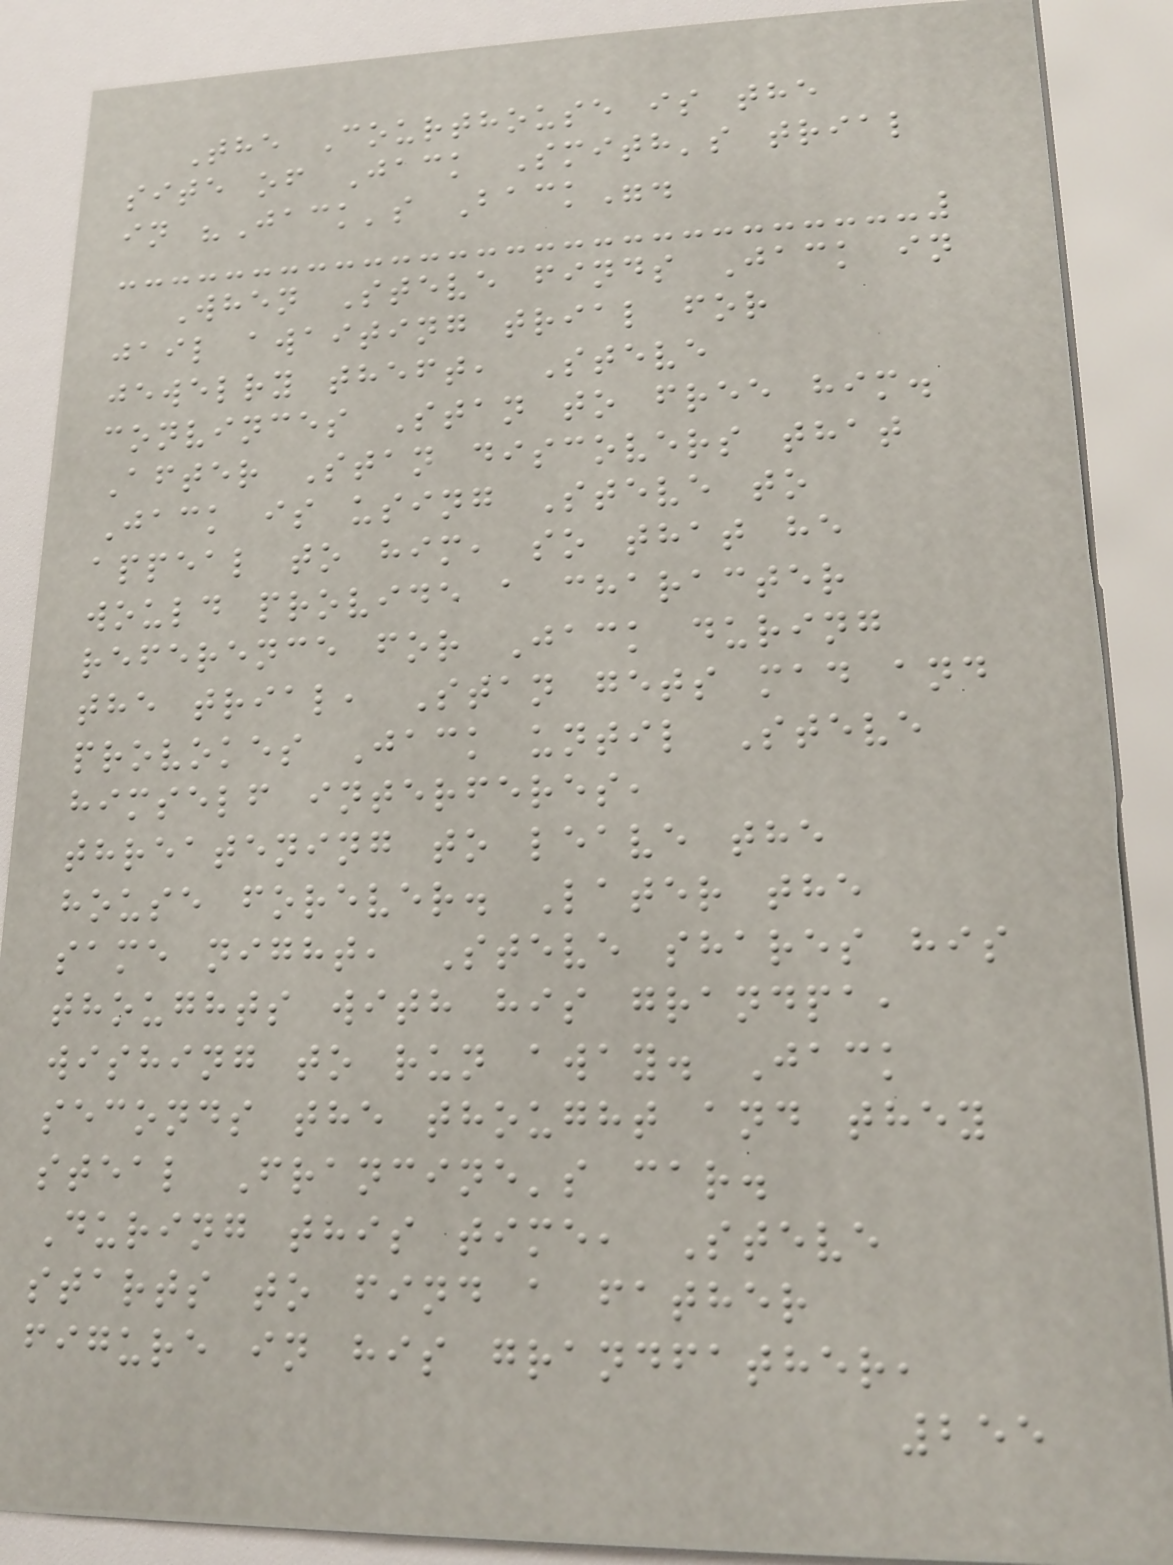The Courthouse is the
site of Jack Smith's trial
in "Jack's Back".
When Steve finds Jack in
jail awaiting trial for
jewelry theft, Steve
convinces Stan to free him.
After Stan discovers that
Jack is using Steve to
appeal to him, so that he
would provide a character
reference for Jack during
the trial, Stan gets mad and
provokes Jack until Steve
himself interferes,
threatening to leave the
house forever. Later the
same night, Steve shares his
thoughts with his grandpa,
wishing to run away. Jack
seconds the thought and they
steal Francine's car.
During this time, Steve
starts to find a father
figure in his grandfather,
255
